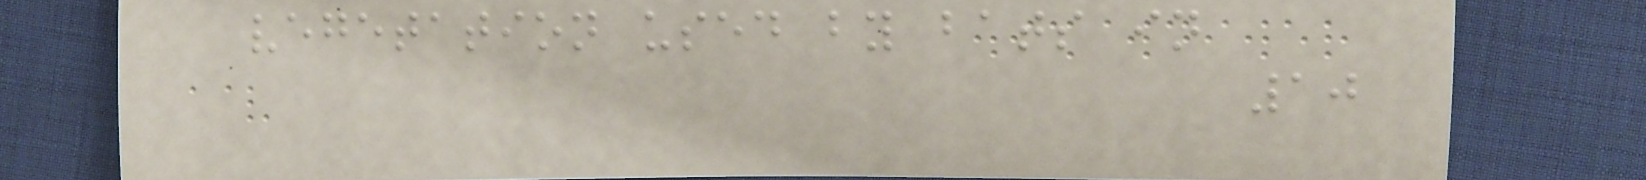vegetation used by bats in
10
